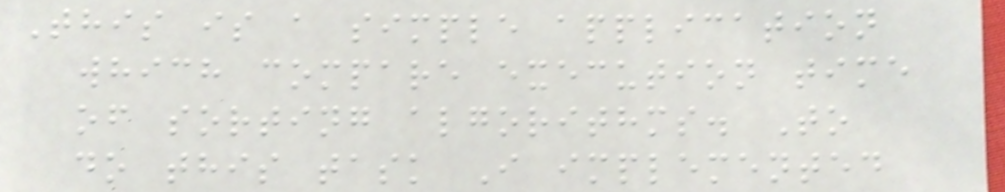This is a simple application
which compare execution time
of sorting algorithms. To
do this task I implemented
